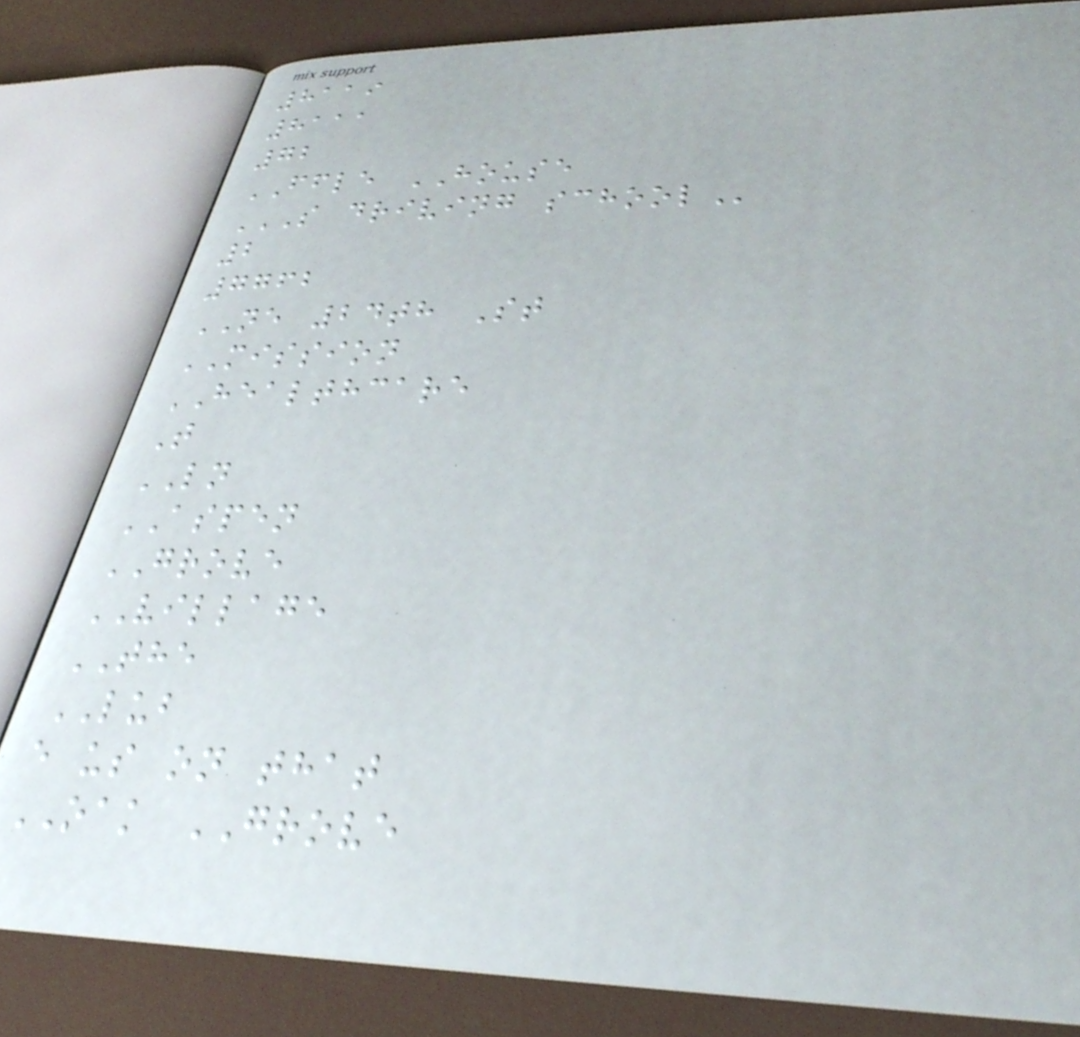8119
8111
72
FFLE HOUSE
S DRIVING SCHOOL
2
7762
NE 24th St
MISSION
HEALTHCARE
T
LN
ASPEN
GROVE
VILLAGE
THE
LUB
e us on that
OAK GROVE
